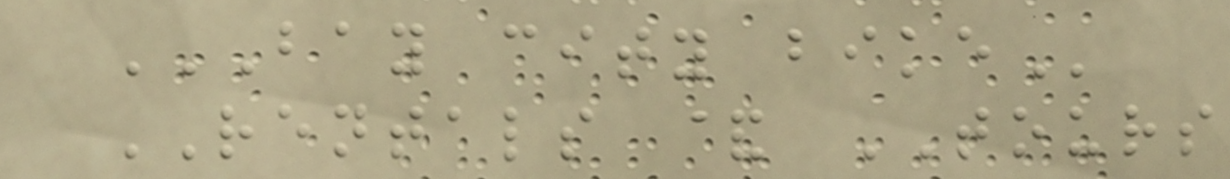BAY CITY BIKE
RENTALS & TOURS
